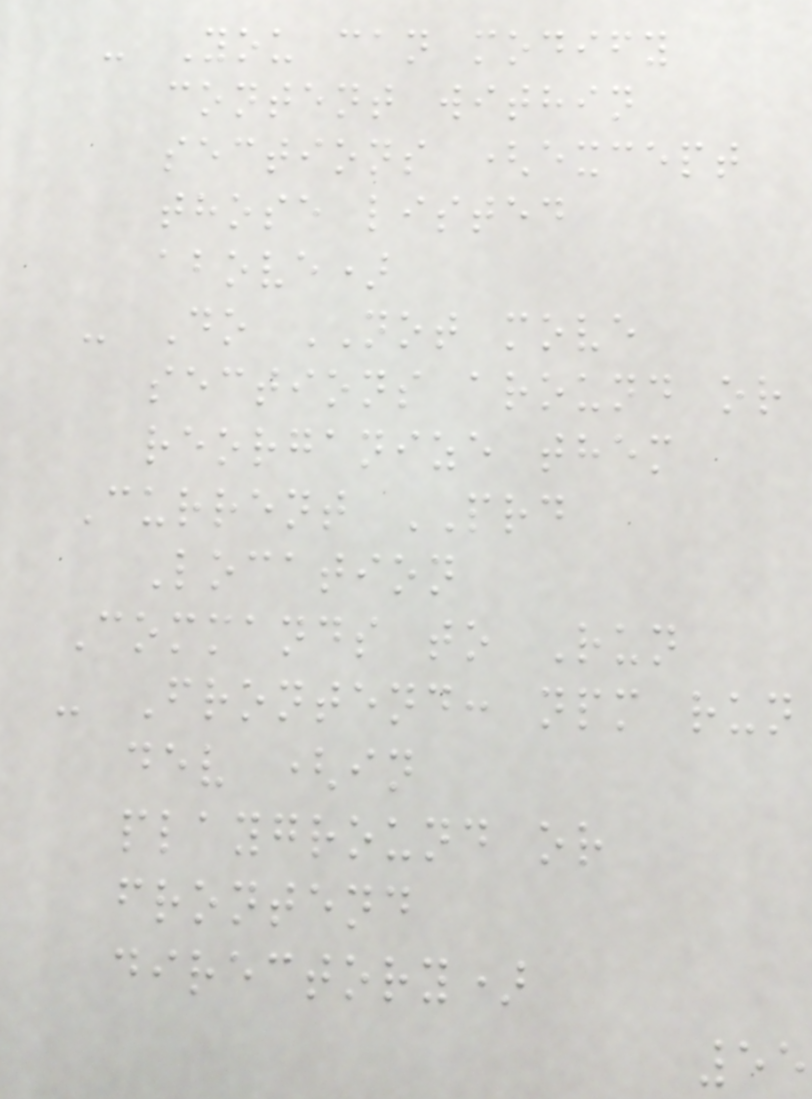- You can modify
content within
sections (except
those listed
above)
- Do NOT move
sections around or
reorganize them
Current PRD
Location
Commands to Run
- Frontend: npm run
dev (in
playground or
frontend
directory)
55
